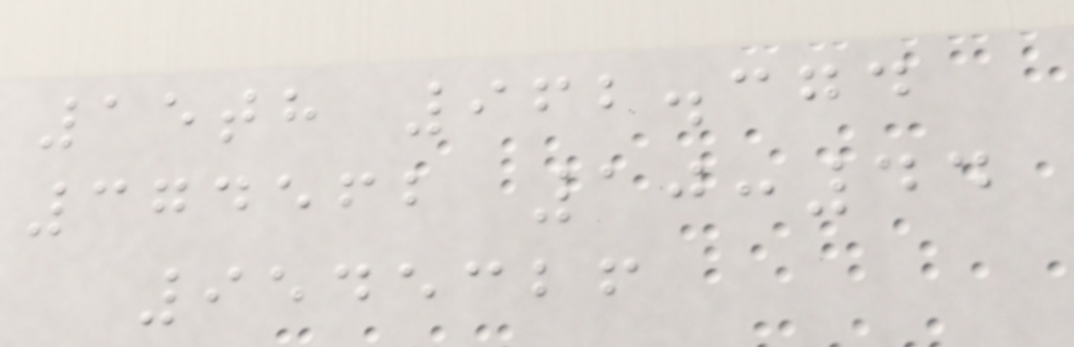15th 962.374
374562 10:44
9545326
